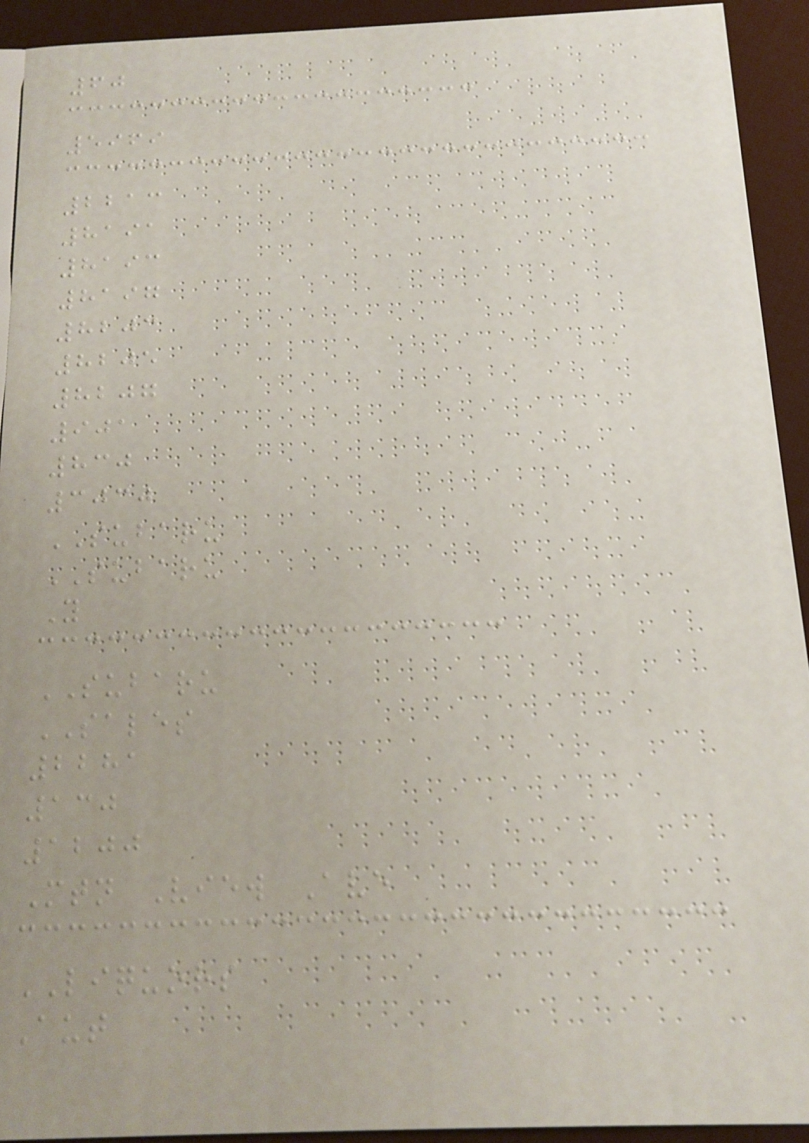60
5969
2213
8191
8193
8197
8203
8205
8207
901
830
3030
SUBARU
SUBARU
Y
SUBARU
SALES
2281
130
1200
Mtn View Ave
LIQUORS
Aut
